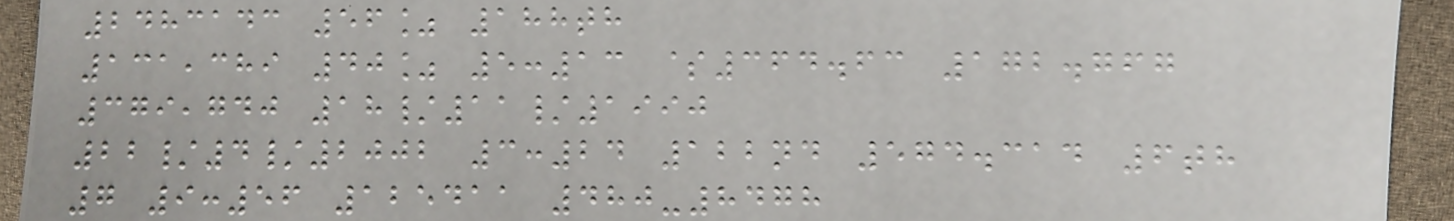2483143 56% 188th
131,389 40% 5:13 $364.63 172.767
379,740 18/11/1990
22/4/2002 3:24 122nd 574.314 6th
7 9:56 125411 480-8478
